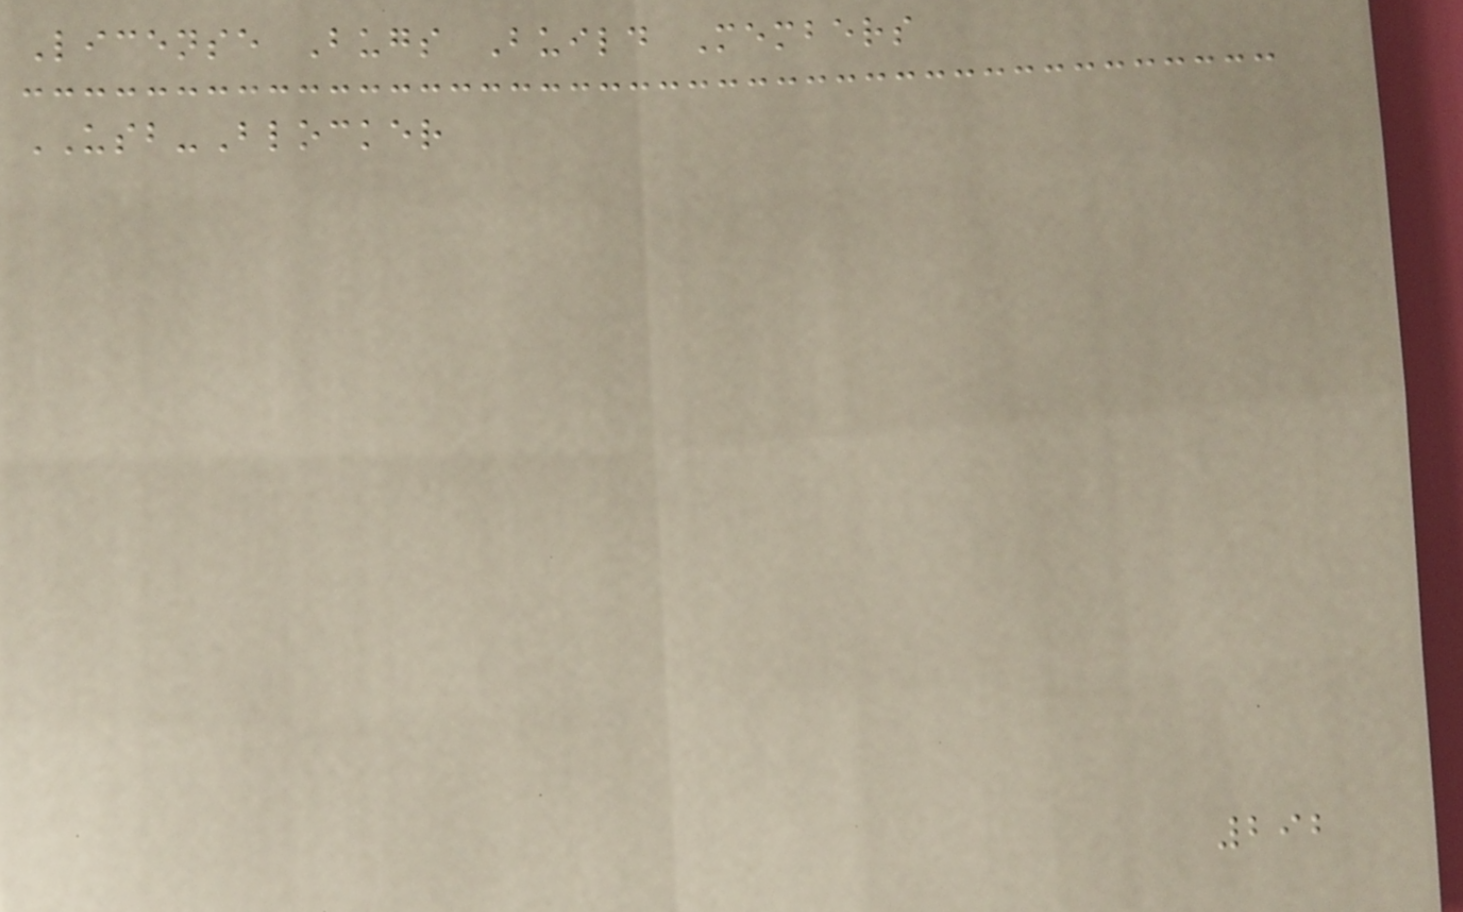License Bugs Build Members
USB-Blocker
292
